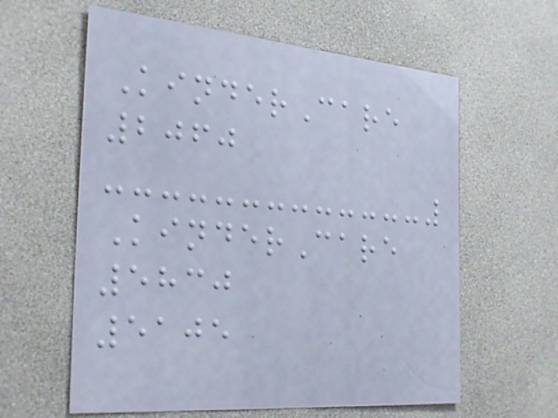KinderCare
2060
KinderCare
5830
5105
